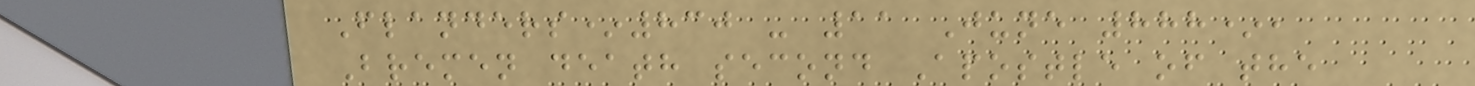Flanders*830 - 11 June 888*,
Bremen death second Apostle of the
